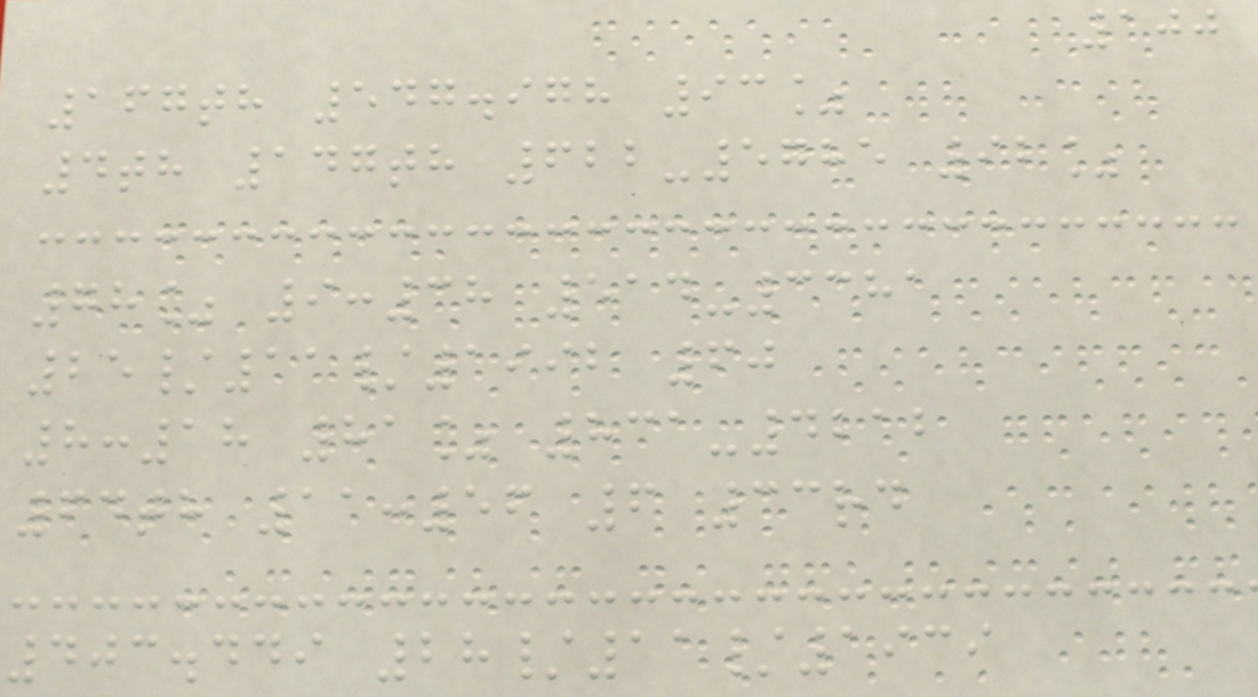100
167th 547.978 93%
4th 147th 622-5785 92%
78% 9:38 514-3381
25/11/1992 60
8:18 81% 831-4212
64th 11:56 6 33rd
403.449 28/11/1939
